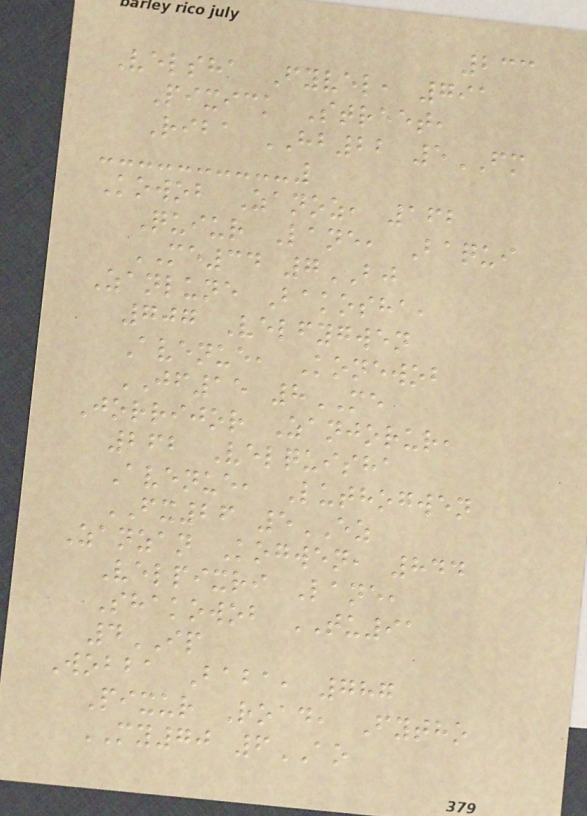233
Velsha Fyvel, 791
Pixick Street,
Riba HB22 5FM
Kowob Zanoz, 162
Quiur Lane, Baqui
ME34 7BJ
Zanlune Bakosha,
707 Velfygwen
Avenue, Konewob
JF15 8ME
Jorrijor Zanjorur,
262 Velquisha
Avenue, Luthogwen
FX26 5EZ
Zanzan Kogwen, 844
Velpixri Lane,
Shakowob TU91
4IP
Wobba Baba, 787
Pixur Road, Fytho
MY70 6AO
